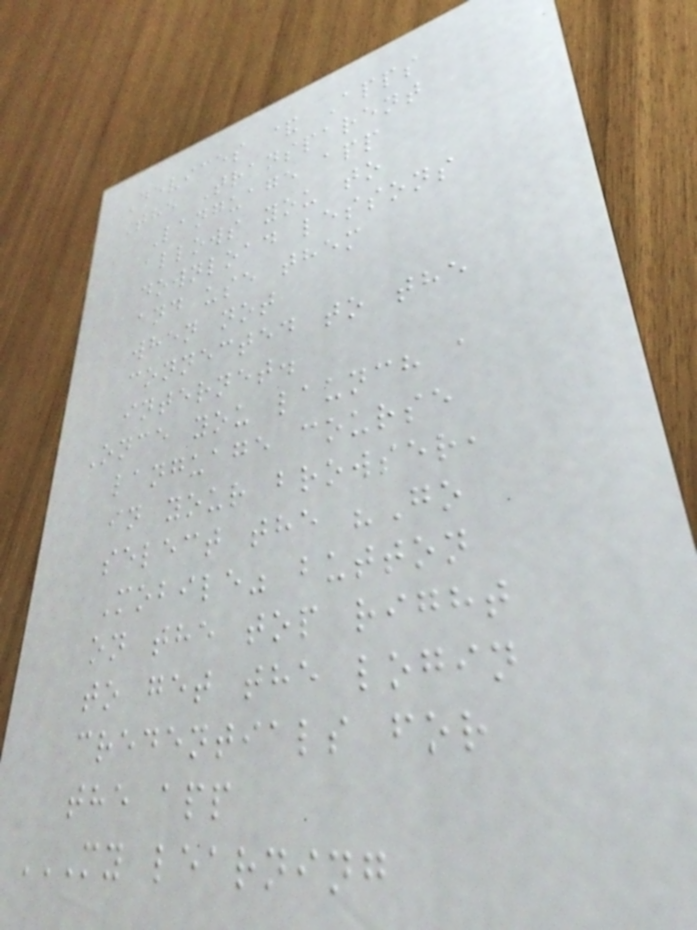Devices & Apps
The Transparent
Language app
allows you to
download lessons
and use them
when not
connected to the
internet.
Once you launch a
language course
in your browser,
select the "Go
Mobile" button
on the top right
to get the login
credentials for
the app
MY LEARNING
